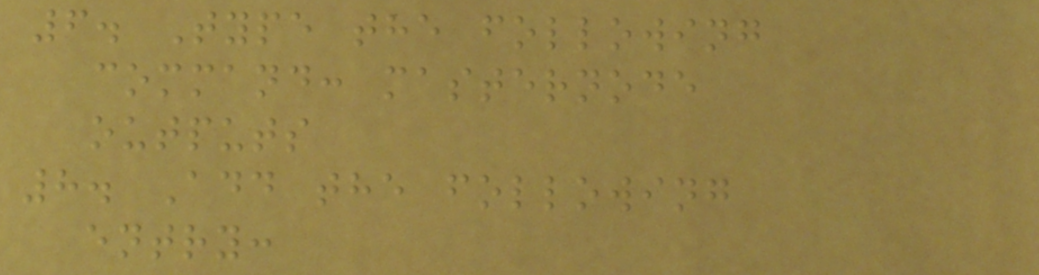6. Type the following
command: masternode
outputs
8. Add the following
entry:
